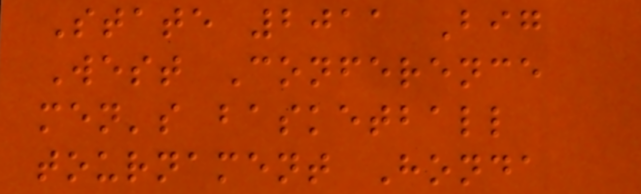State 2011 Big
West Conference
men's basketball
tournament Honda
